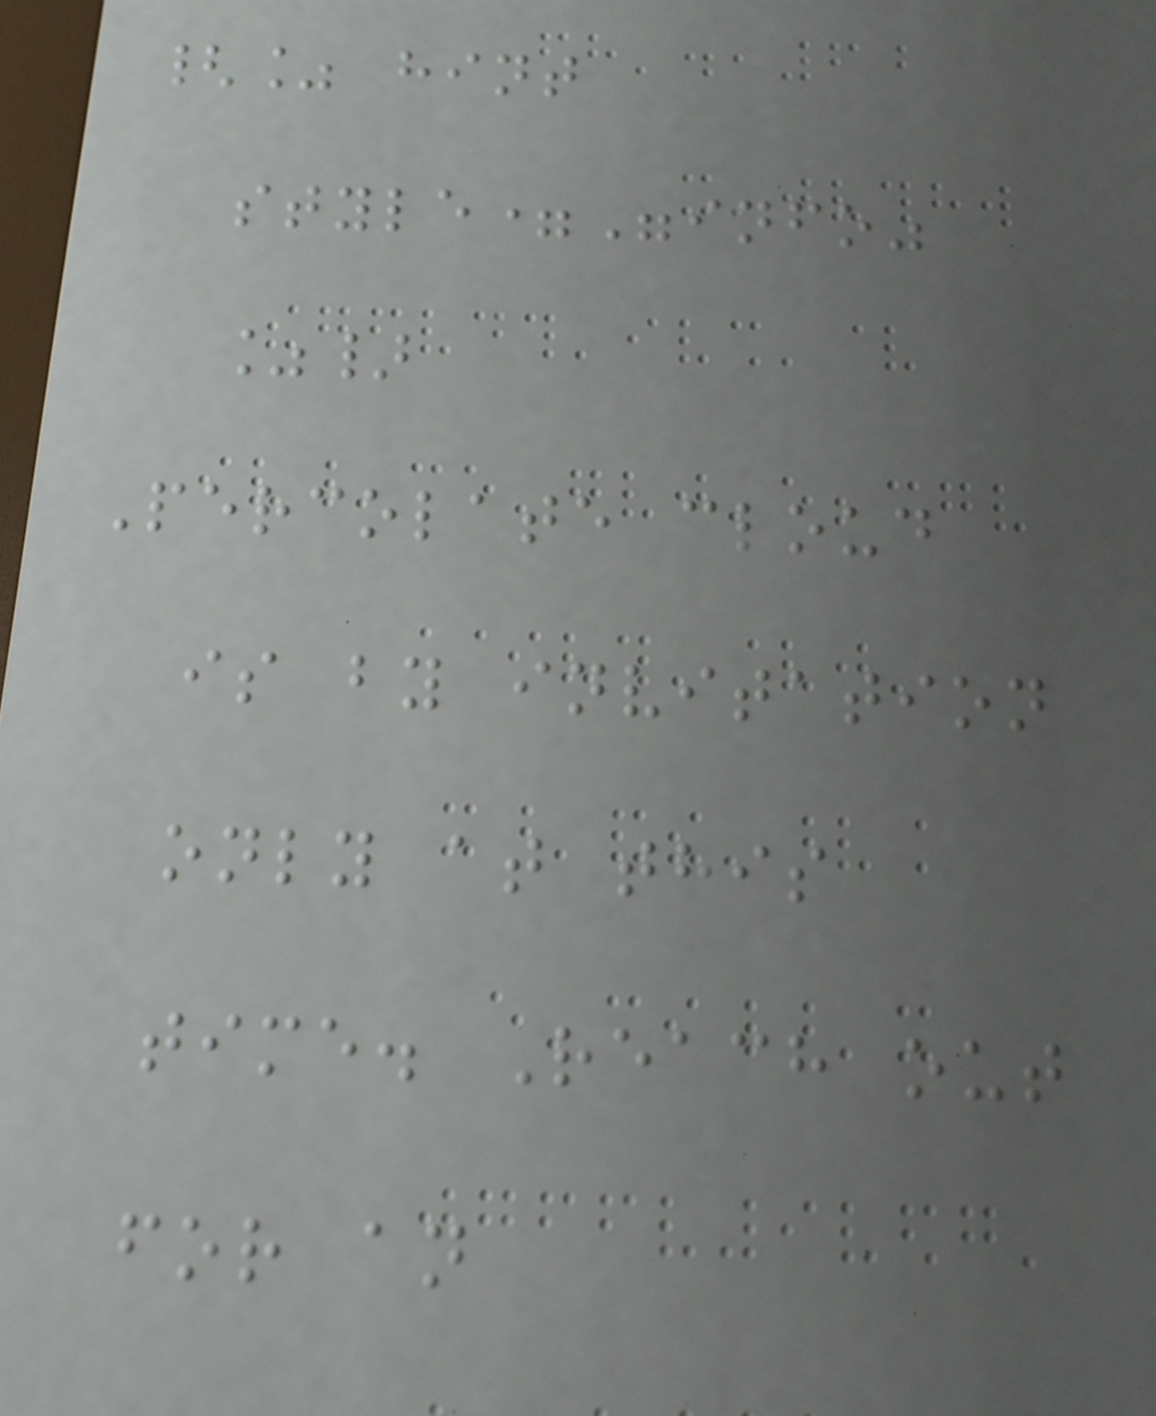{% hint
style="info"
%}
Percolate cloud
is by invitation
only at this
time. Reach out
for an
